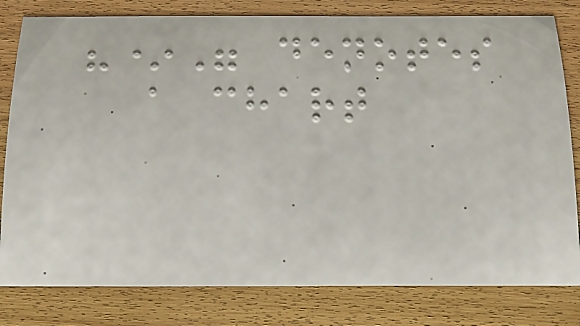"*" denotes
a chart
